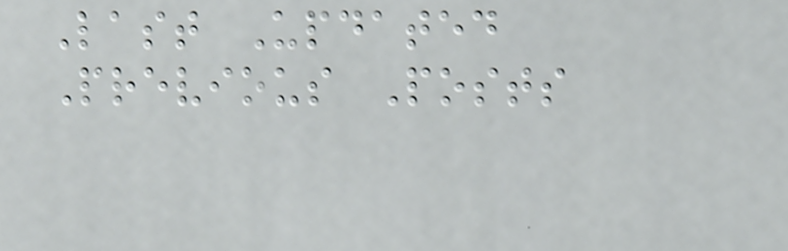Last Updated
Previous Posts
